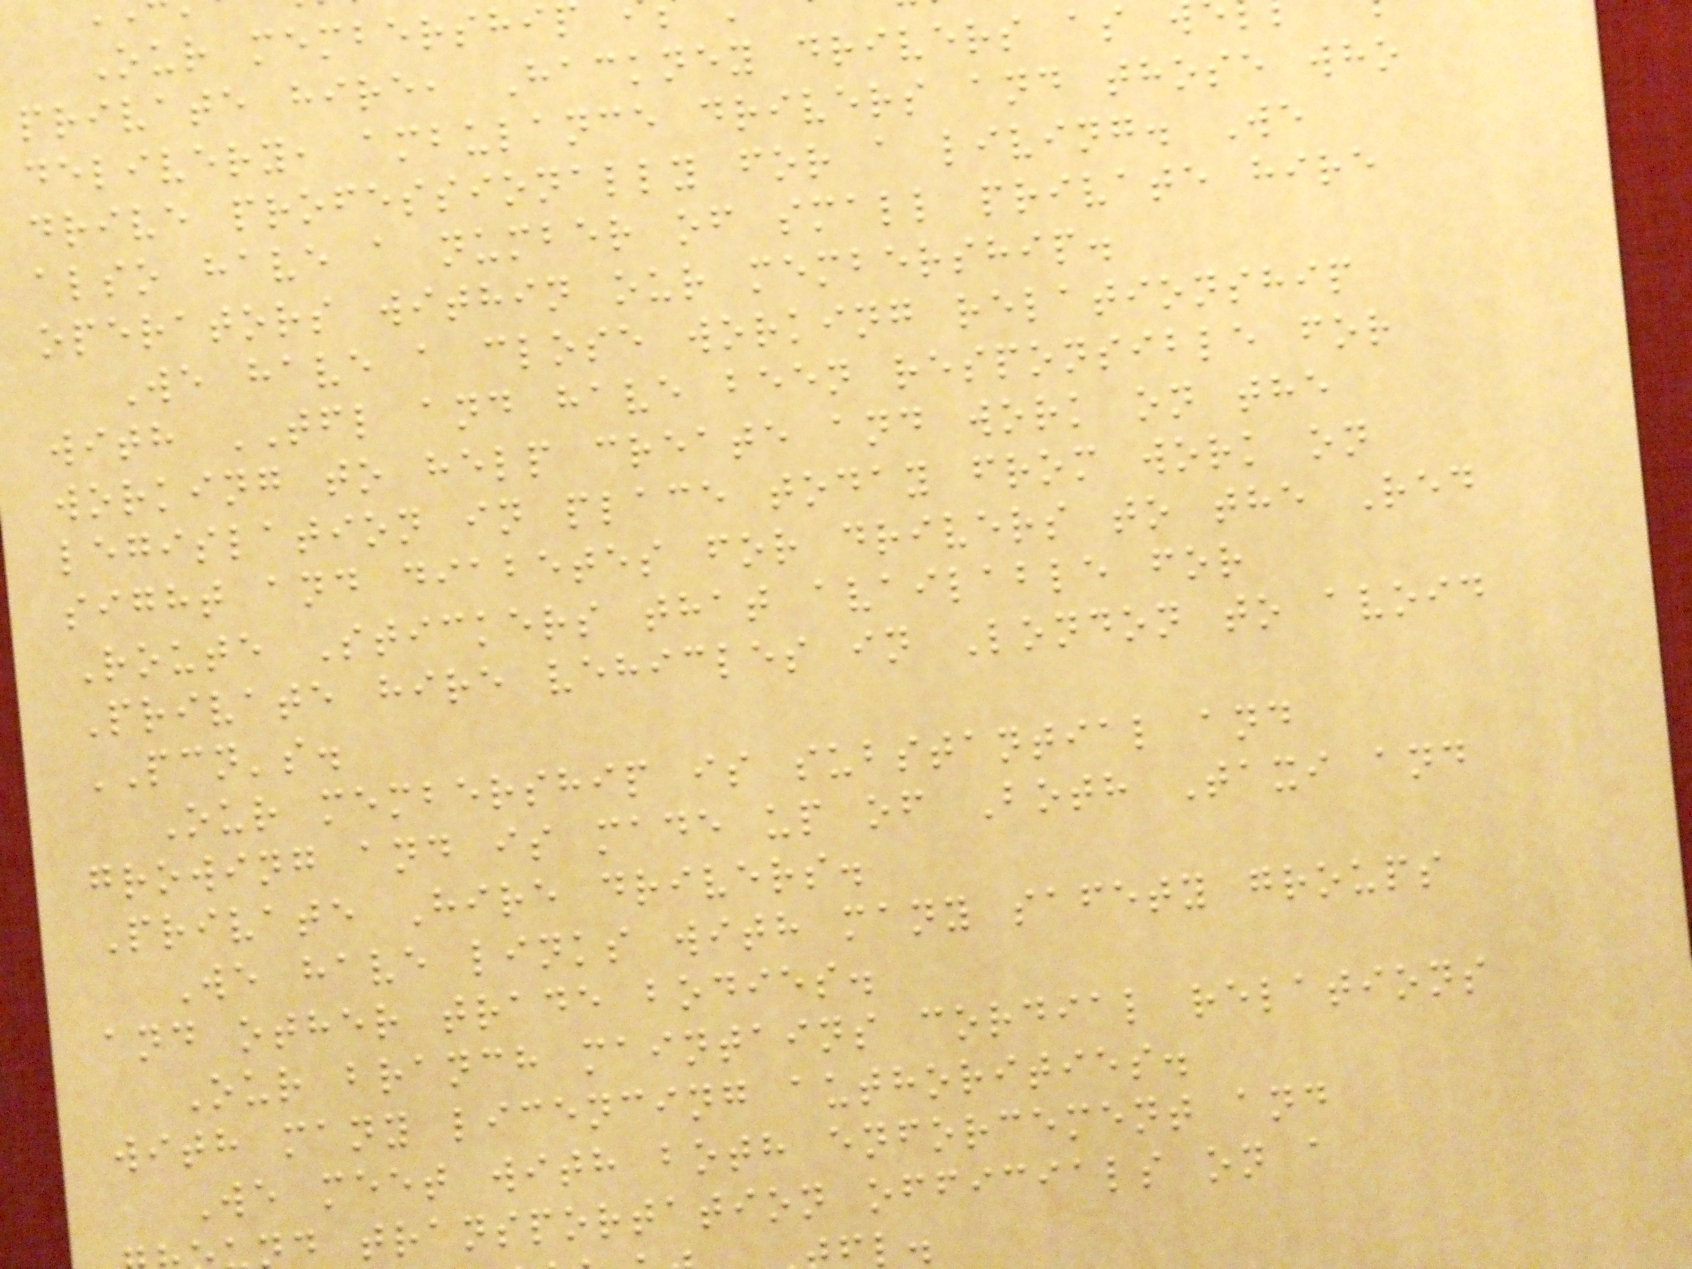Our membershi
private hire, Hackney drivers as
delivery, ambulance drivers and those who
drive professionally for a living. We
also have a number of small private hire
operators within our membership.
We have a close working relationship
with TFL and have been responsible for
working to help create and work on the
legislation in place today from work on
sight and diabetes for drivers to the Red
Route Stickers that available for
Private hire vehicles in London to avoid
PCN's.
Our membership is substantial and
growing and is made up of Both Taxi and
Private Hire drivers.
We have links with many safety groups
and other trade bodies.
Our branch maintains cordial relations
with many licencing authorities.
We meet with both enforcement and
d transportation officials on a
